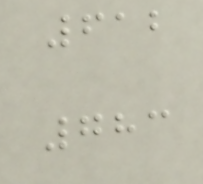612
783
